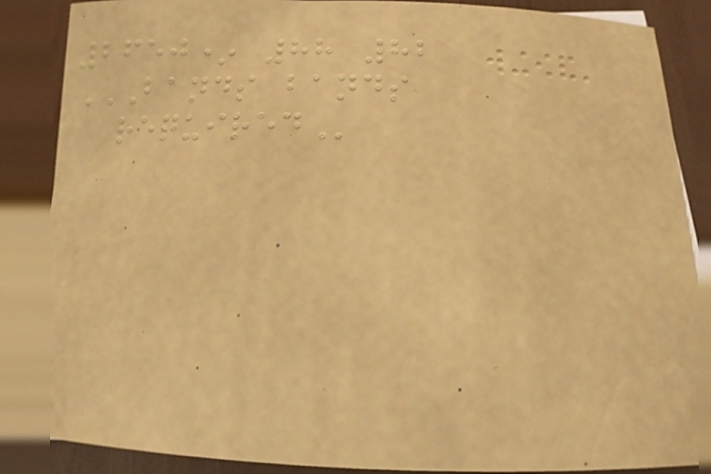2650* 88 82
BANDS BANDS
REQUIRED
